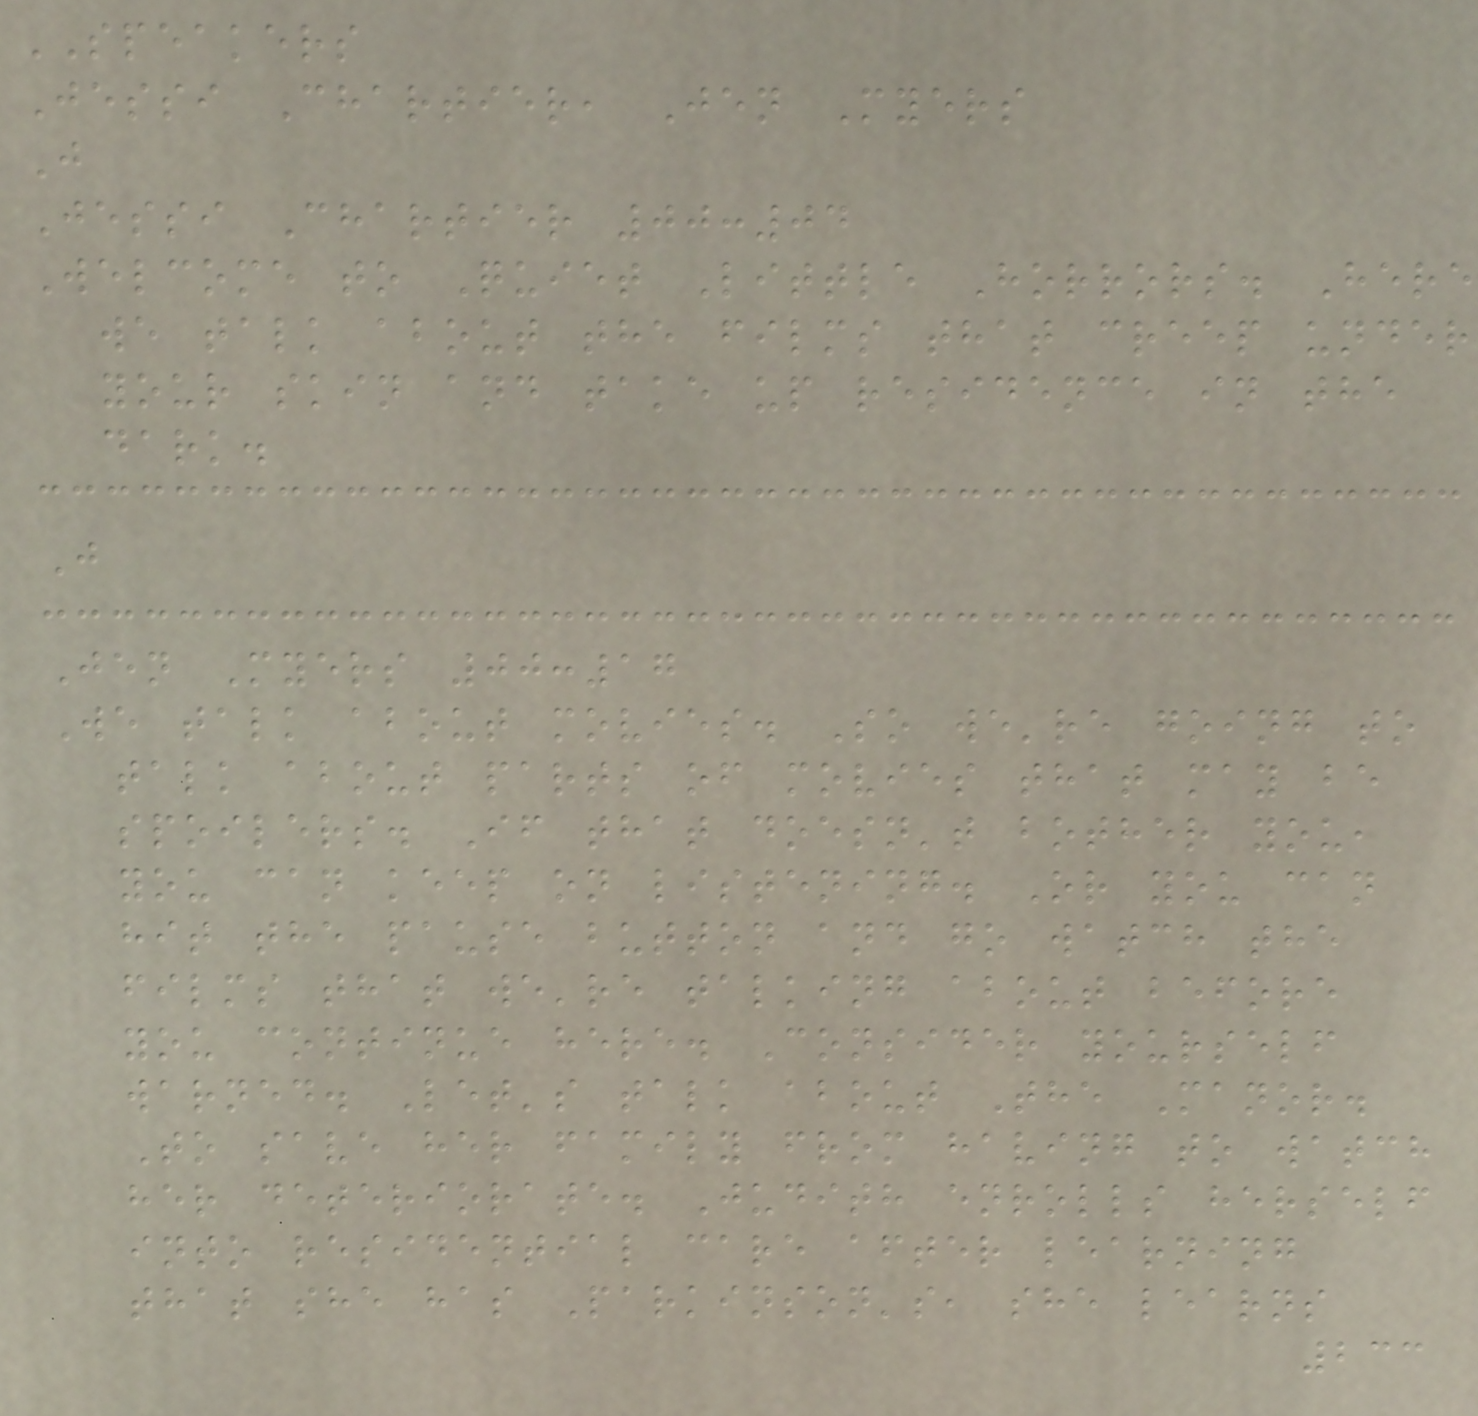SPEAKERS
Jessi Chartier, Jen Myers
J
Jessi Chartier 00:04
Welcome to Quiet Little Horrors. Here
we talk about the films that creep under
your skin and take up residence in the
dark.
J
Jen Myers 00:17
We talk about movies. So we're going to
talk about parts of movies that may be
spoilers. If that doesn't bother you,
you can keep on listening. Or you can
hit the pause button and go watch the
films that we're talking about before
you continue here. Consider yourself
warned. Let's talk about The Manor.
To save her family from having to watch
her deteriorate. Judith enrolls herself
into residential care after learning
that she has Parkinson's, she learns
233
